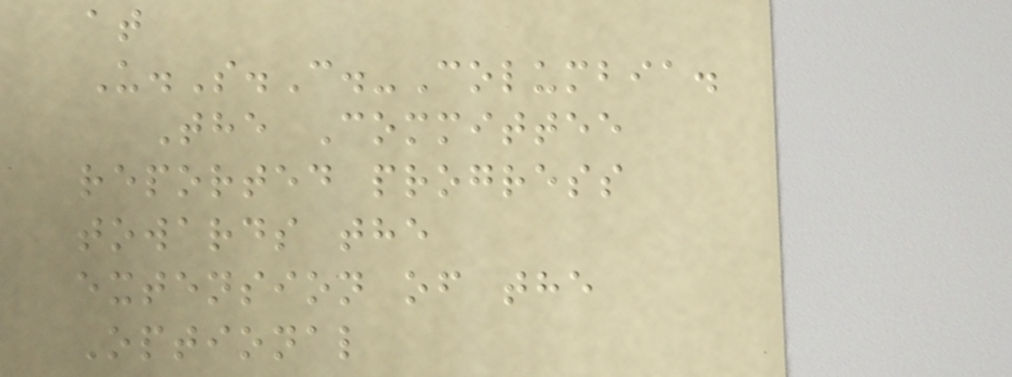at
U.S.C.-Columbia.
The Committee
reported progress
towards the
extension of the
Optional
